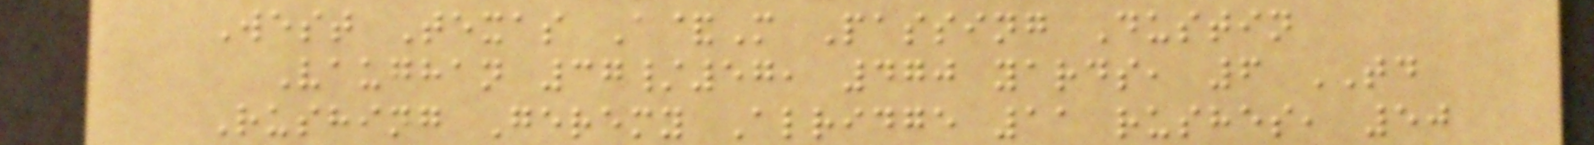West Texas A&M Passing Dustin
Vaughan 37/57, 470 yards, 6 TD
Rushing Geremy Alridge 11 rushes, 50
